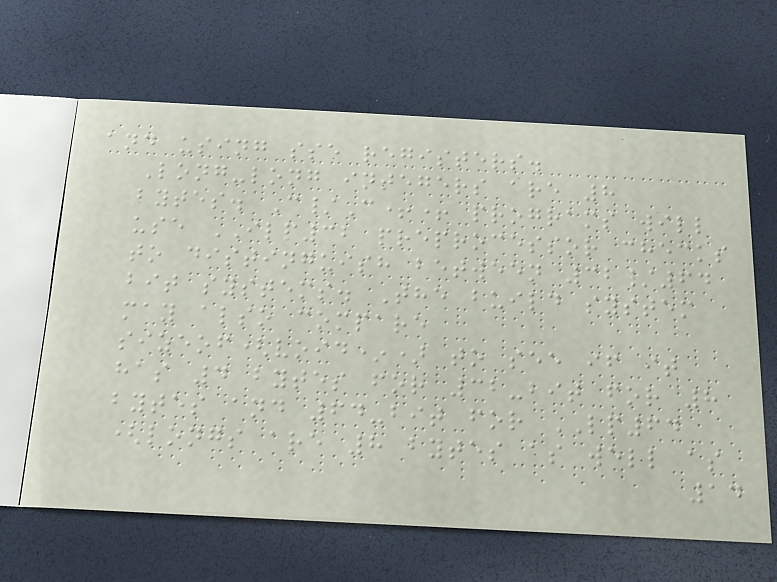and using sse registers.
Long-long integers are 8
bytes. C/C++ programs will
use ILP32 preprocessor checks
to distinguish between 32/64
bit systems. The build system
may also compare
sizeof(void*) to see if it
has 4 bytes for 32-bit for 8
bytes and 64-bit for LP64
(longs are 8 bytes as well as
14
